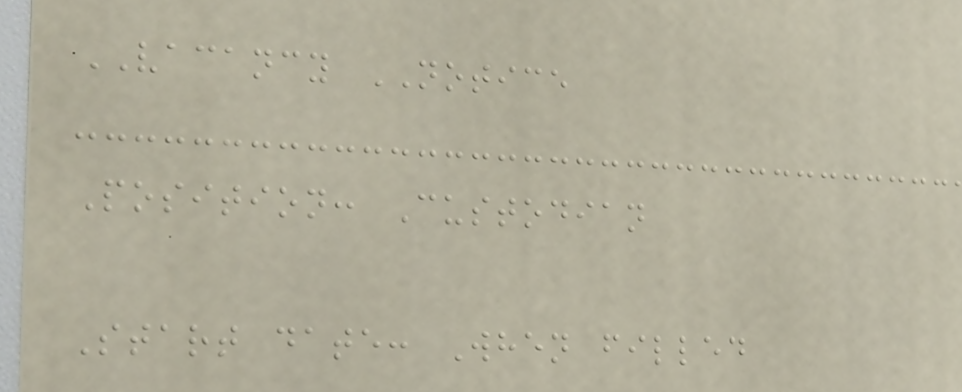VACANCY NOTICE
Position: Custodian
Start date: When filled
